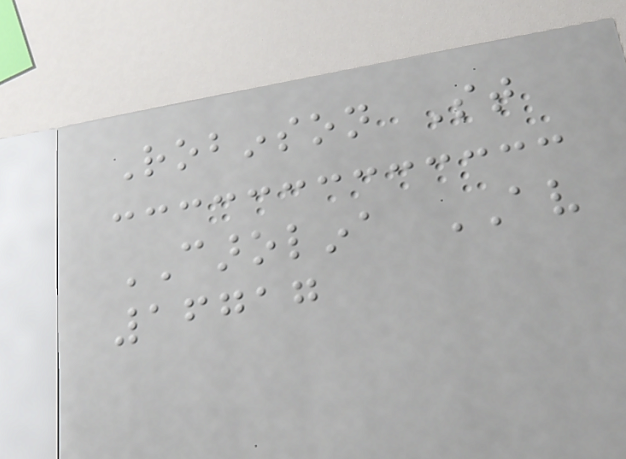Robinson St
CAROLINA AV
16717
